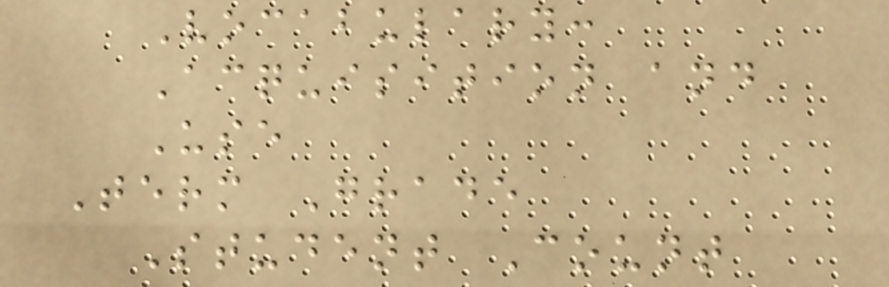Vocabulary:
Acquisition and
Use
Term Grade
Student Count
